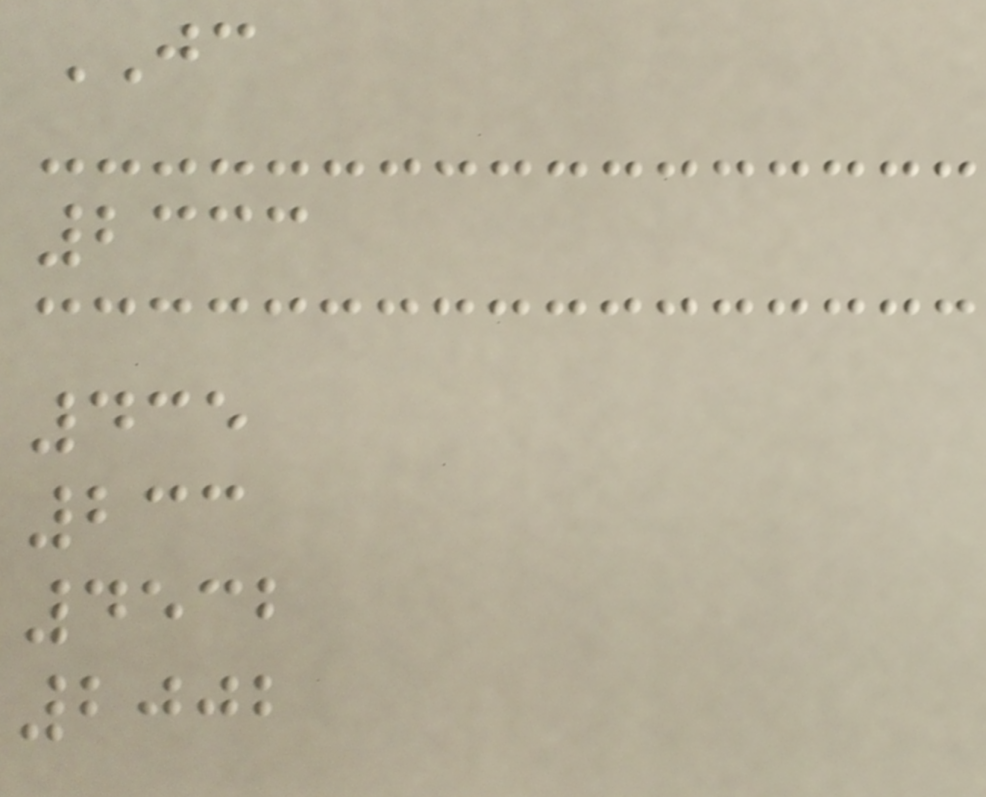JC
2333
435
233
4532
2002
